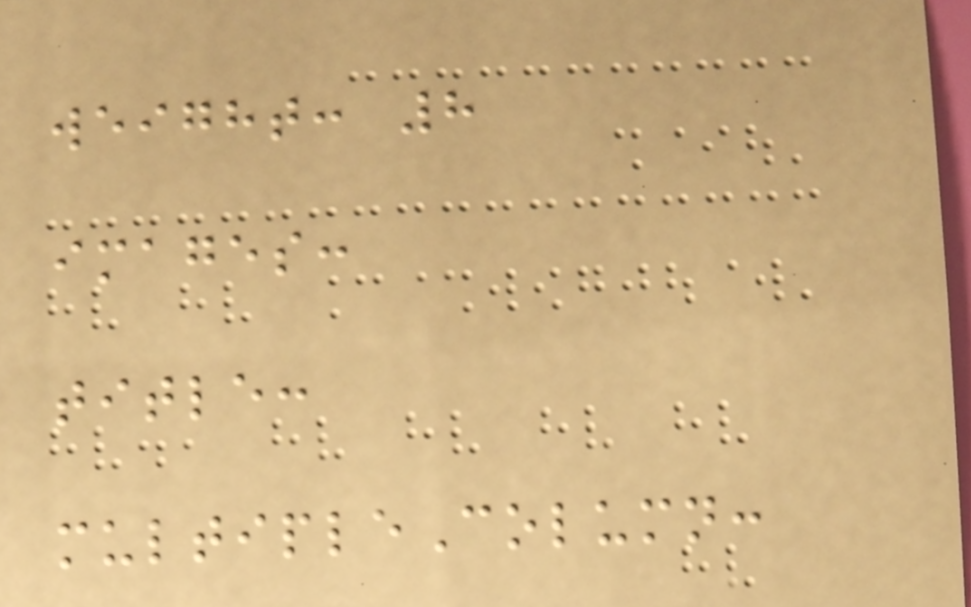weight: 8
images:
title:
multipleColumn:
